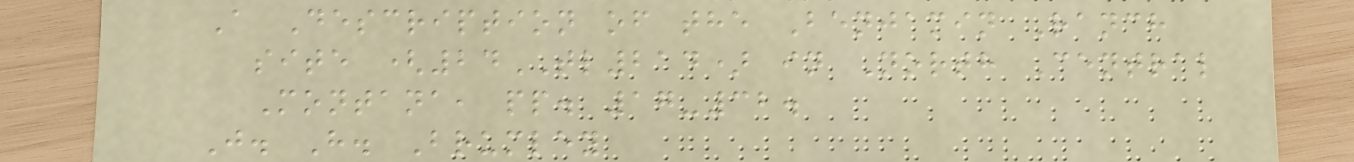A Description of the Benjamin Ranch
site (24TL214) in North Central
Montana, pp. 17-32.
J. H. Brumley
